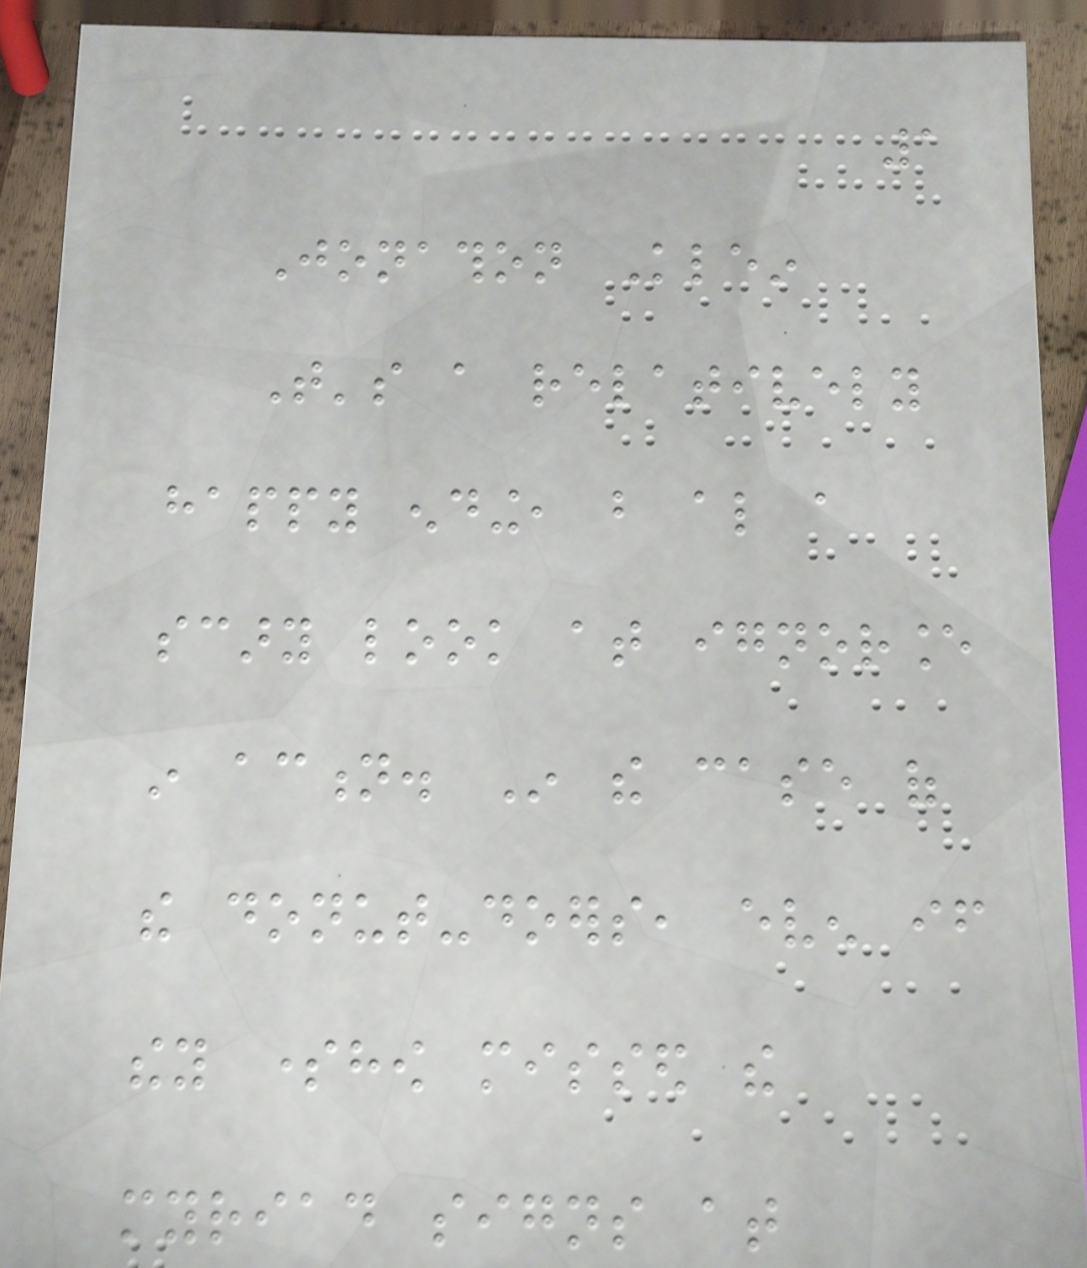1
Jonathon Klein
That's a relatively
happy ending, but also a
scary look at ignorance
in action. In the case of
the donut-doers, even if
they somehow missed the
myriad signs at
